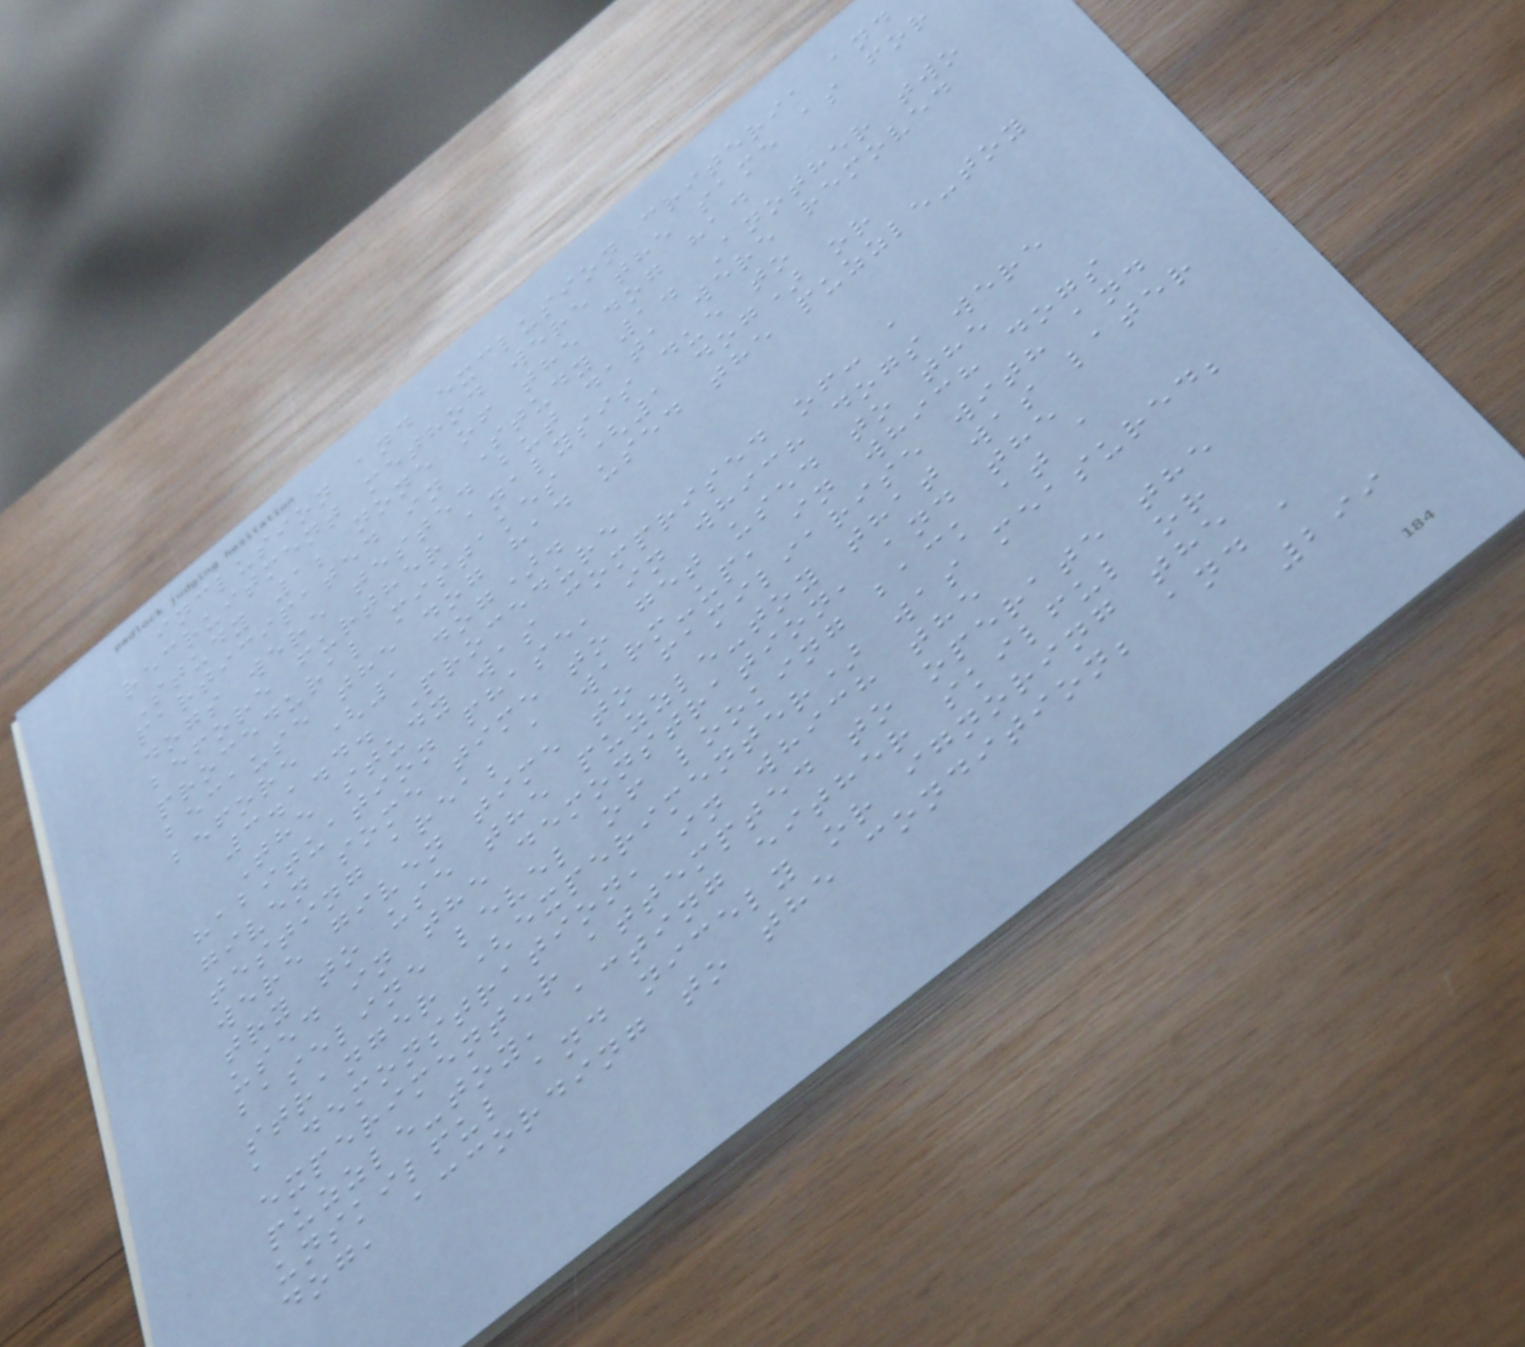inclusion and exclusion criteria and
recruitment method were the same as for
Study 1; none of the dog had
participated in Study 1. Another two
dogs were tested but data were removed
before further analysis due to
procedural mistakes (1 dog) or
because the dog had used the puzzle-toy
before (1 dog).
3.1.4. Procedure
The study was comprised of: a
habituation phase, in which dogs were
given some time to get used to the
testing area; a warm-up, in which dogs
were given time to familiarise with and
try to use the puzzle-toy that was later
used in the demonstration, and the
baseline level of looking back at a
stranger (experimenter) was measured;
a demonstration, in which the
experimenter attempted to operate the
puzzle-toy, acting either skilful or
unskilful and nicely or ignoring the
dog, according to the condition; and a
299
